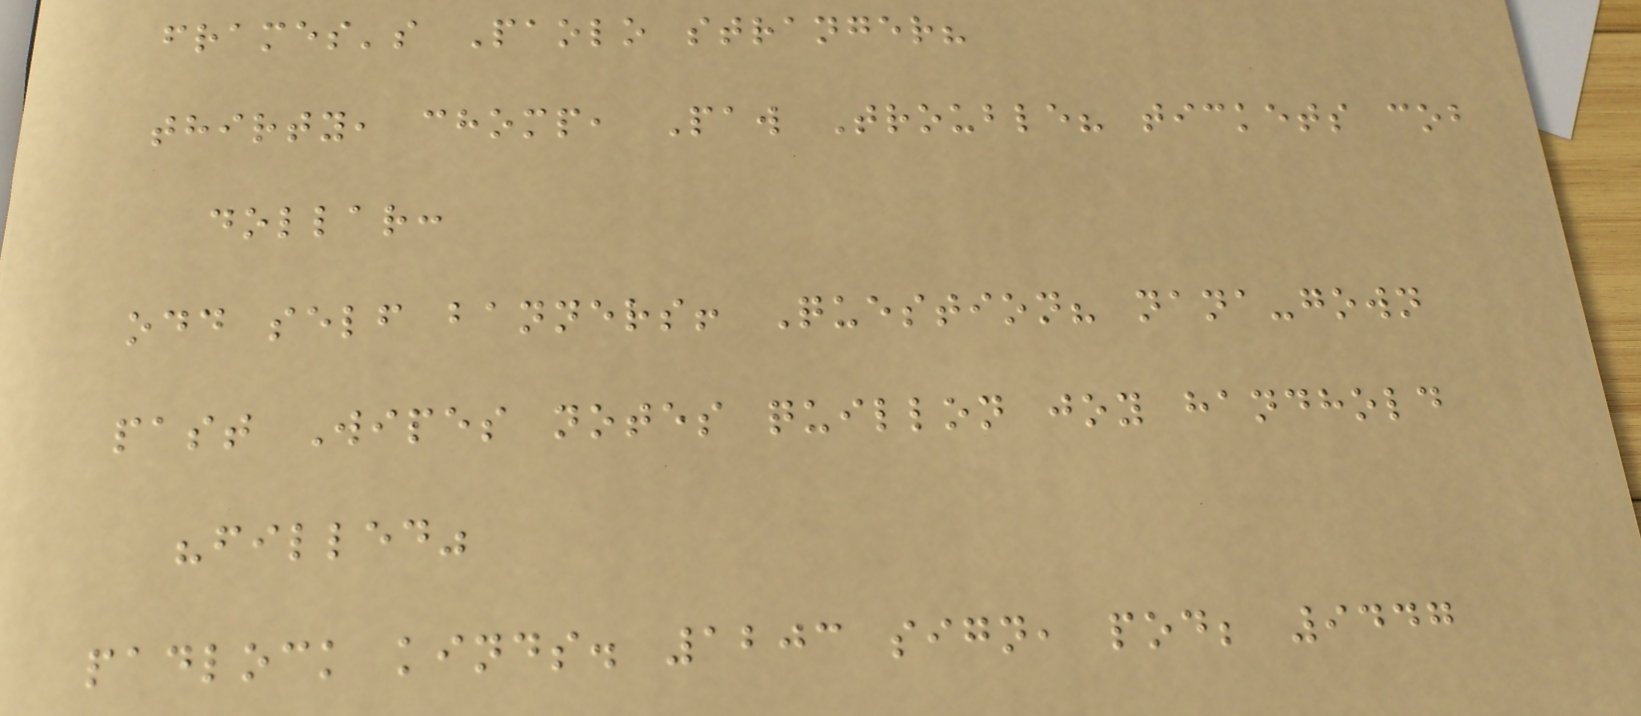frames's Paolo stranger?
thirty, chomp, Paw Trouble? tickets cob
dollar:
odd self banners! Question? nana-gown
past Wipes notes quillon joy handhold
"filled"
padlock kinds. 1203 sign, pod; 9447
